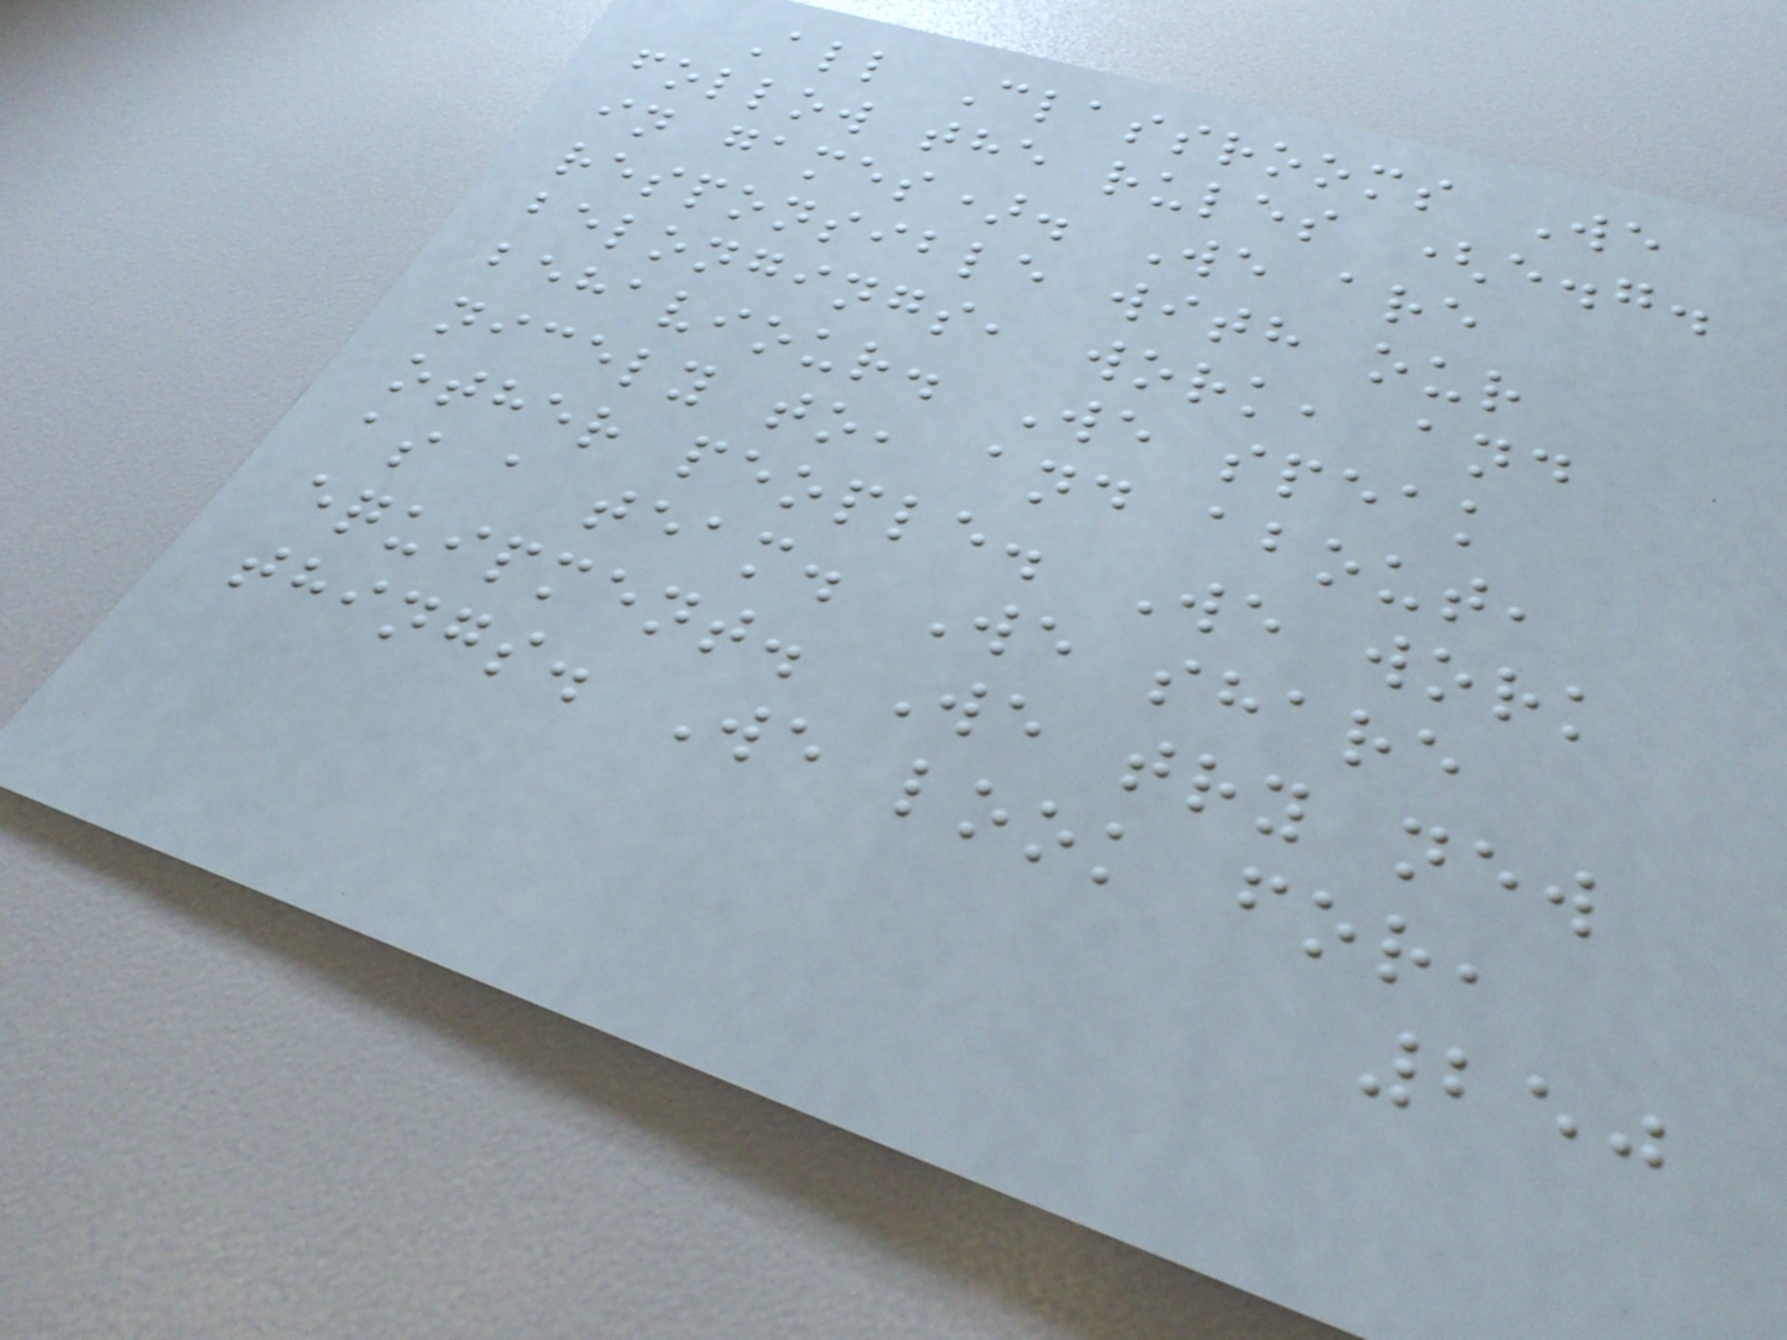All Classrooms We
follow the rules (e.g.
in games). We are
responsible with our
belongings, work, and
behaviour. We speak
nicely to, and about,
other people. We work
as a team. We share
equipment. We try new
things. We look for,
250
